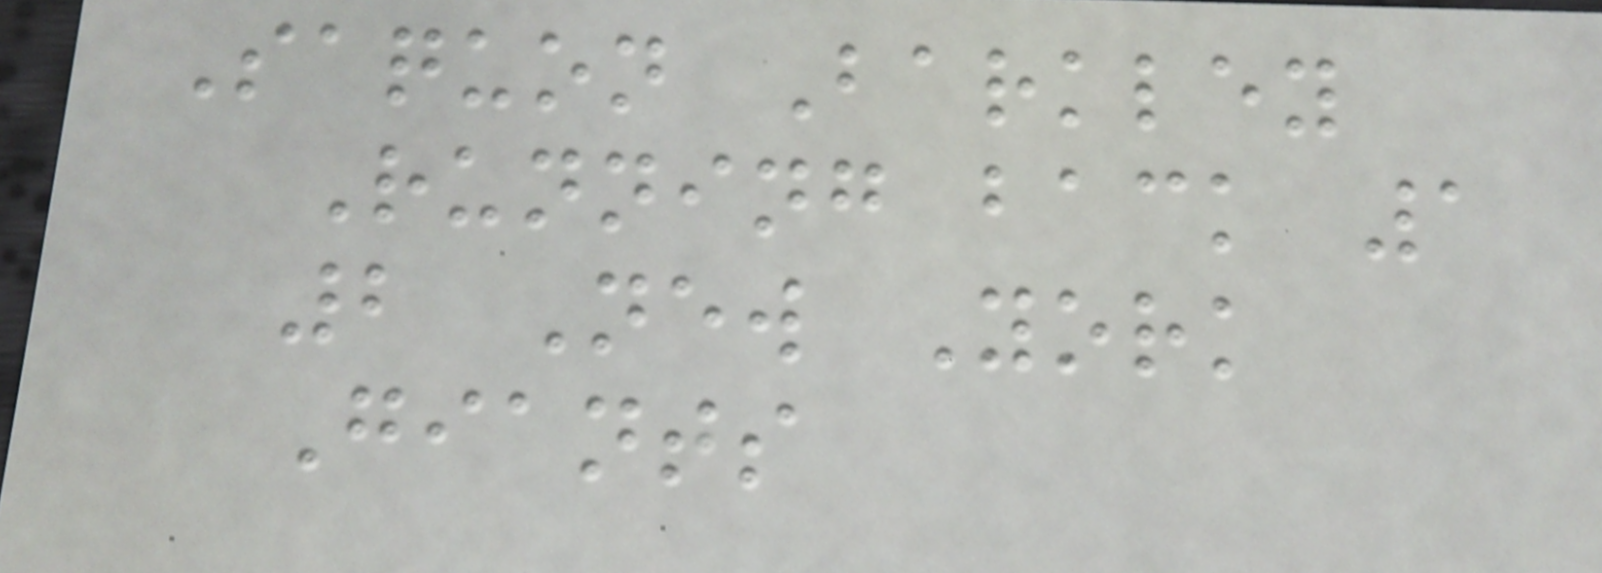Saquon Barkley
Running back 1
2 New York
Giants
